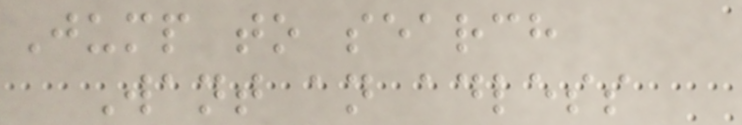Jump to search
Want an adless
